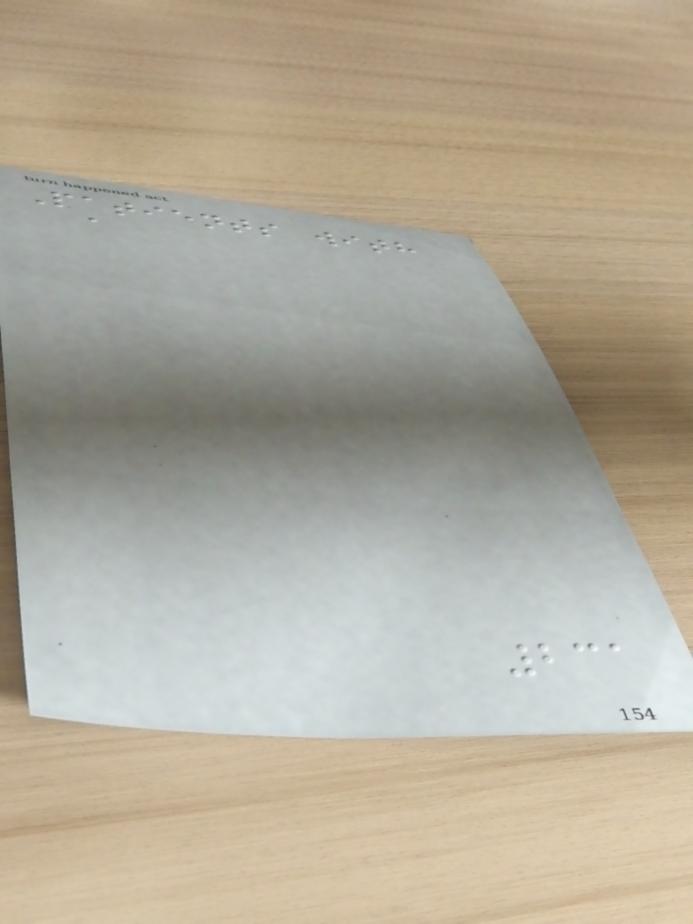Patients with
a
231
